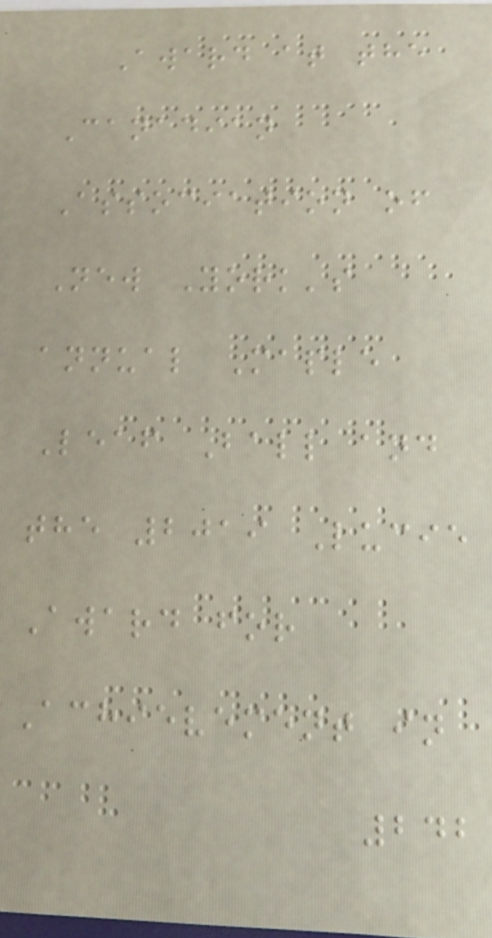Award at the
Canadian
Association of
New York's
annual Maple
Leaf Ball and
the 2019 Lucie
Award for
Achievement in
242
